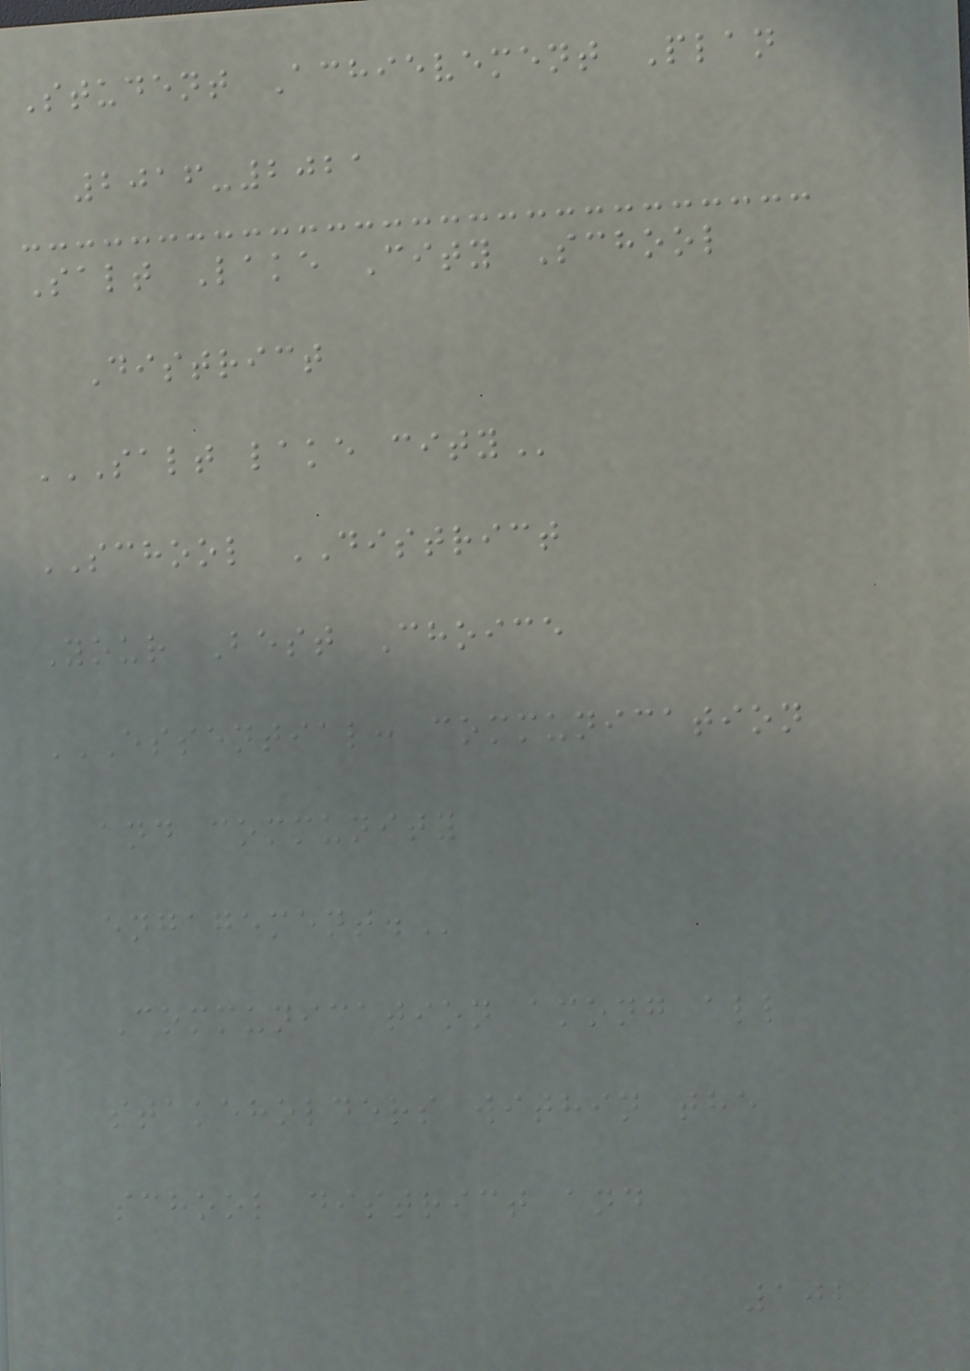Student Achievement Plan
2016-2021
Salt Lake City School
District
SALT LAKE CITY
SCHOOL DISTRICT
Your Best Choice
ESSENTIAL: COMMUNICATION
AND COMMUNITY
ENGAGEMENT.
Communication among all
stakeholders within the
school district and
102
